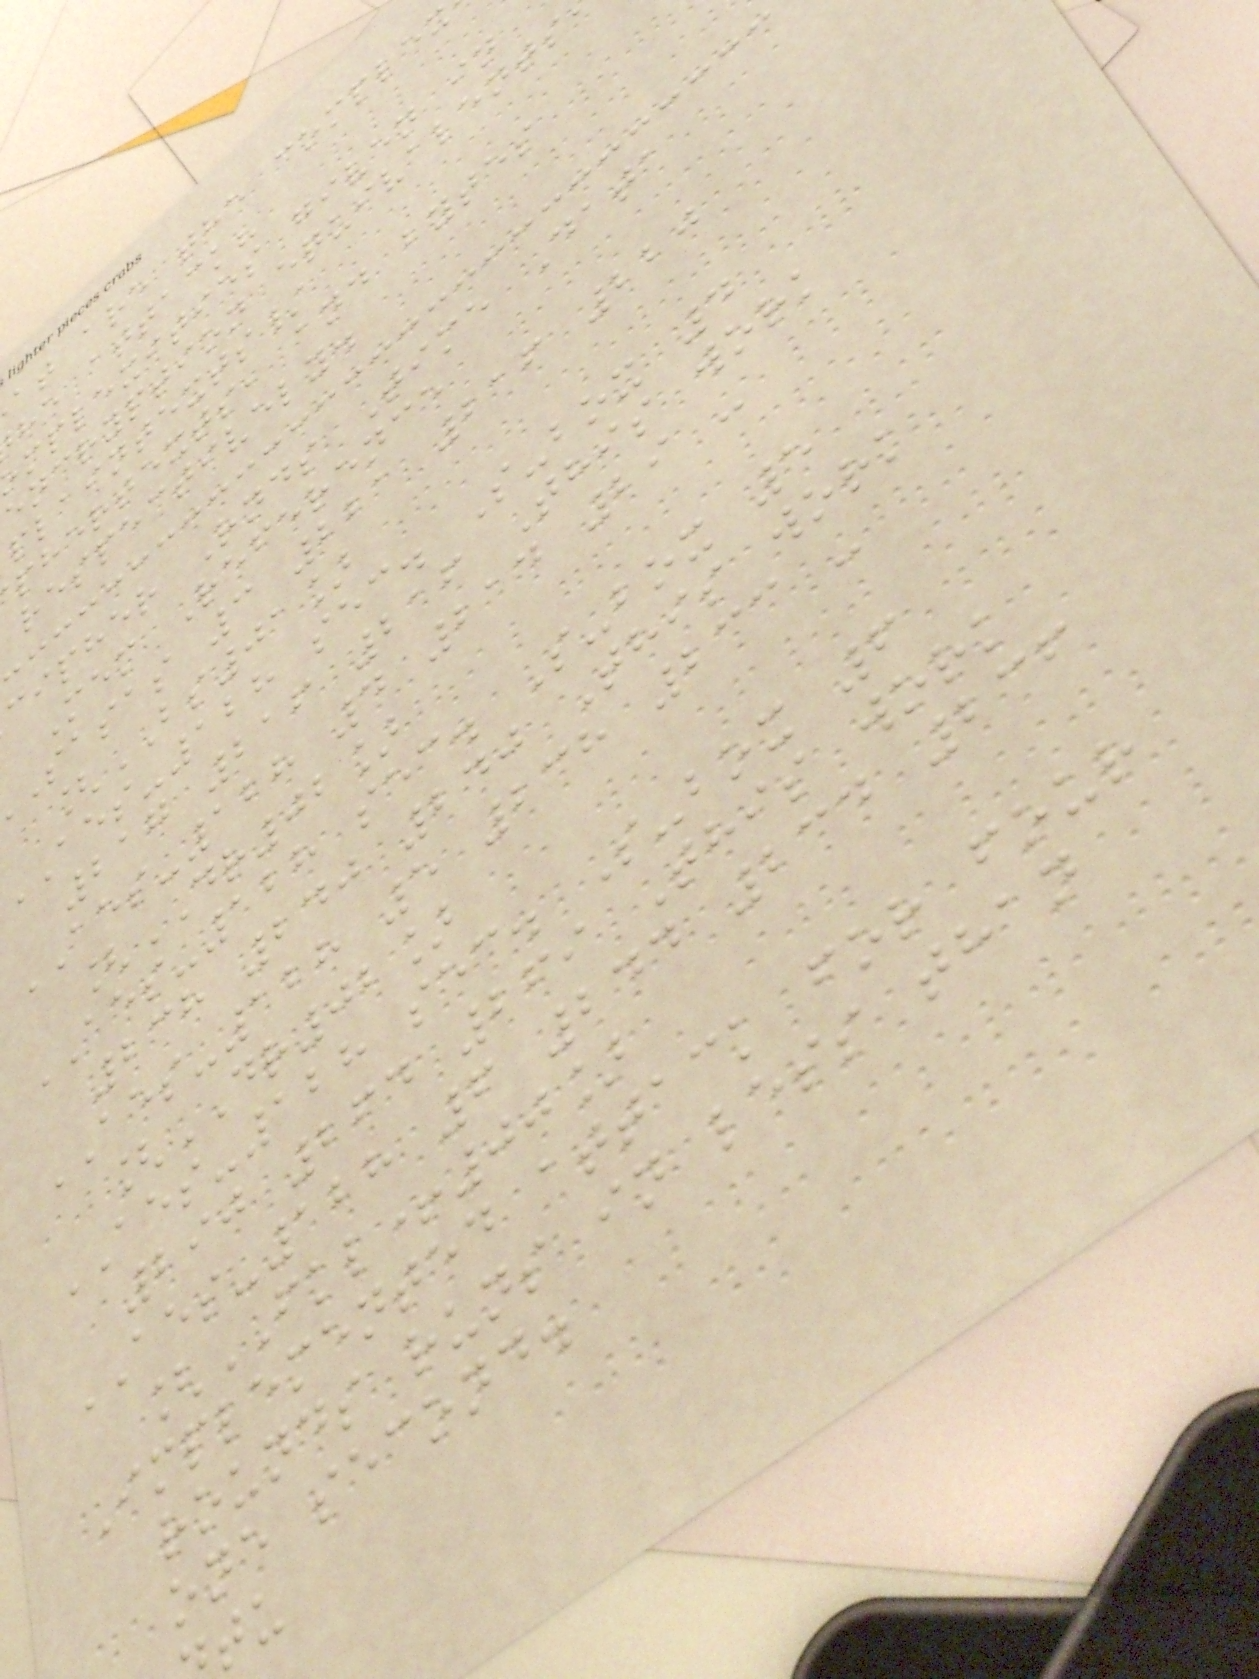at are the complex
he attack?
mplexities given in
encryption equivalents
plaintexts/
phertexts, and bytes
respectively.
cipher Rnds Time Data
Mem Reference
sasas 3 221 216 220
[BS01]
AES-128 sec. S-box 4
217 216 216 This work
AES-128 4 214 29 -
[DR02]
AES-128 sec. S-box 5
238 240 240 This work
AES-128 5 238 233 -
[DR02]
AES-128 sec. S-box 6
290 264 269 This work
AES-128 6 244 234 236
[FKL+00]
Implemented attack for four
rounds runs in less than
one second.
